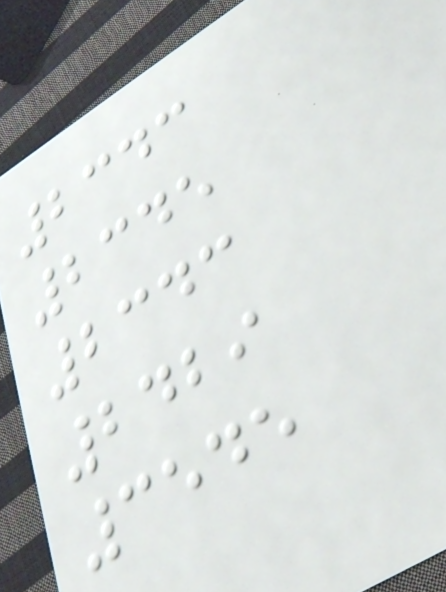2343
2345
2343
2429
3545
